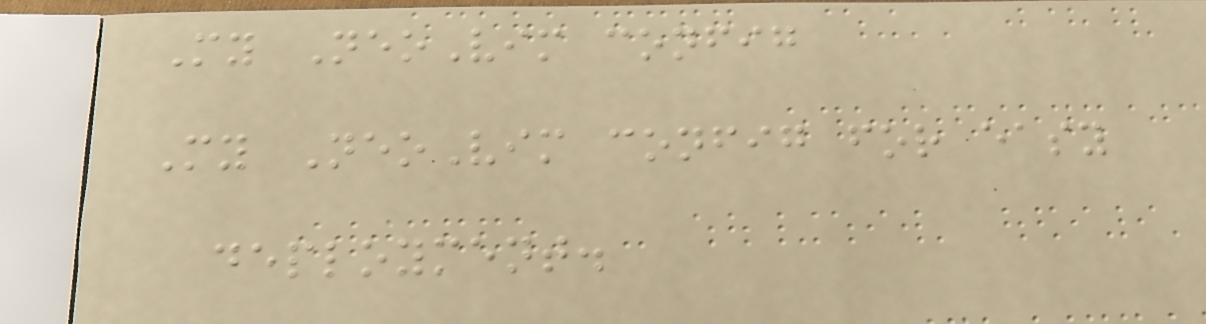My NeoVim config
My NeoVim config for easy
deployment.
